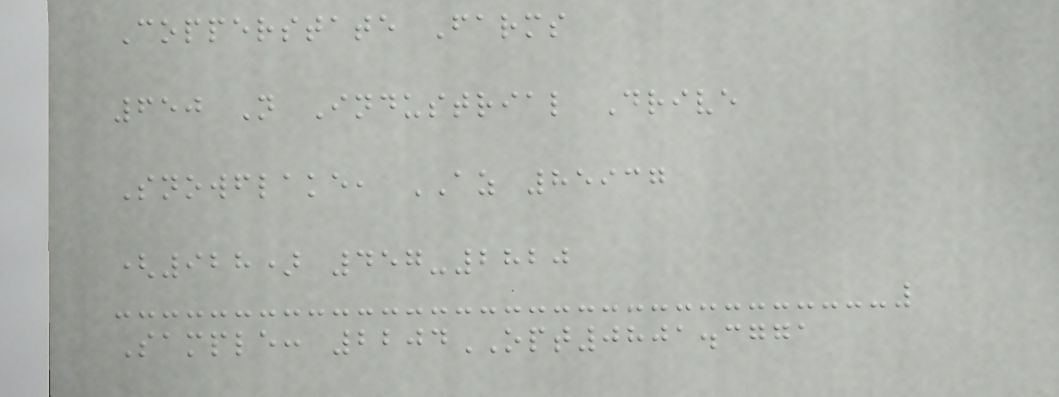Copperstate Farms
650 N Industrial Drive
Snowflake, AZ 85937
(928) 457-2820
Sample: 2204OPT0801.3771
